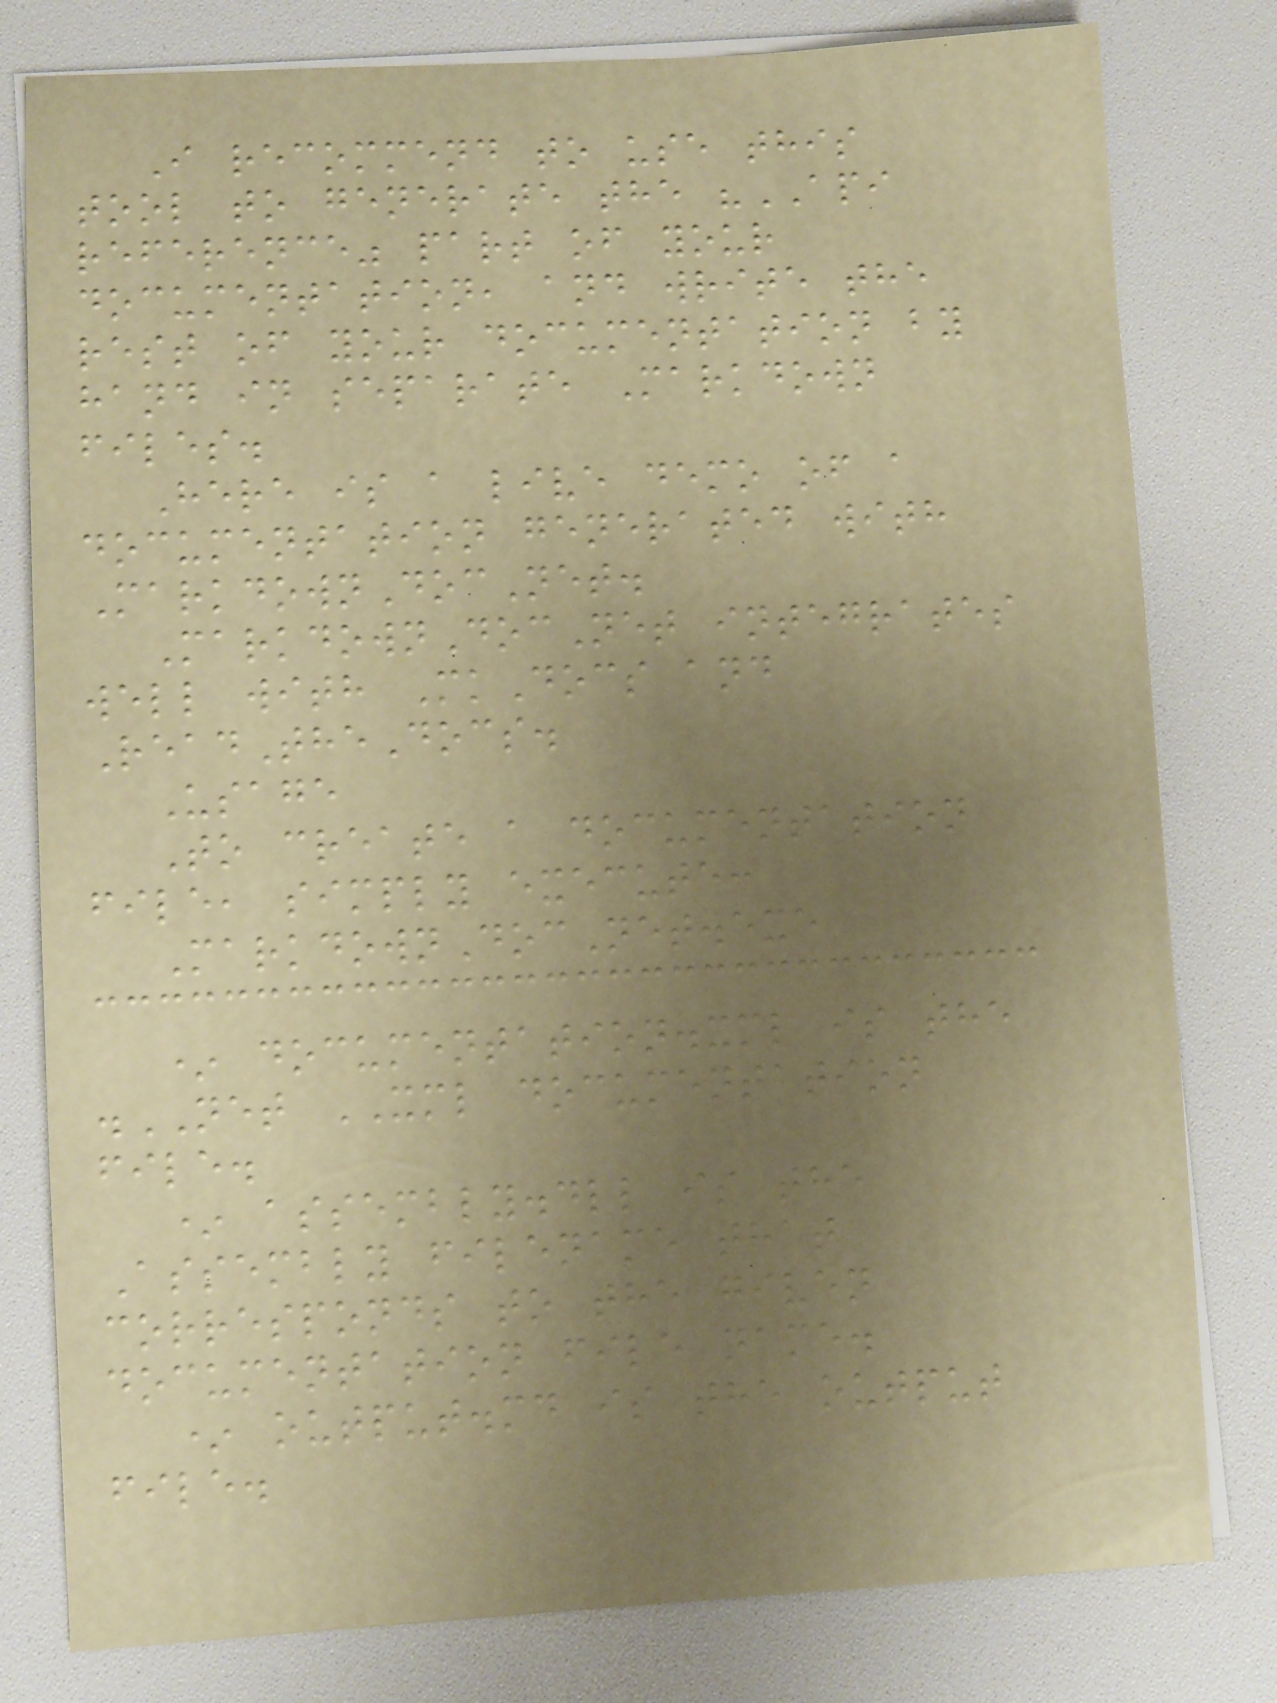I recommend to use this
tool to generate the "API
reference" part of your
documentation, and write the
rest of your documentation by
hand in separate Markdown
files.
Here is a live demo of a
documentation generated with
MarkdownDocNet.
MarkdownDocNet integrates
well with MkDocs and
ReadTheDocs.
Usage
To create a documentation
file, simply execute:
MarkdownDocNet.exe
* documentation.xml is the
.NET XML documentation
file.
* assembly.dll is the
Assembly filename that
corresponds to the given
documentation file name.
* output.md is the output
file.
